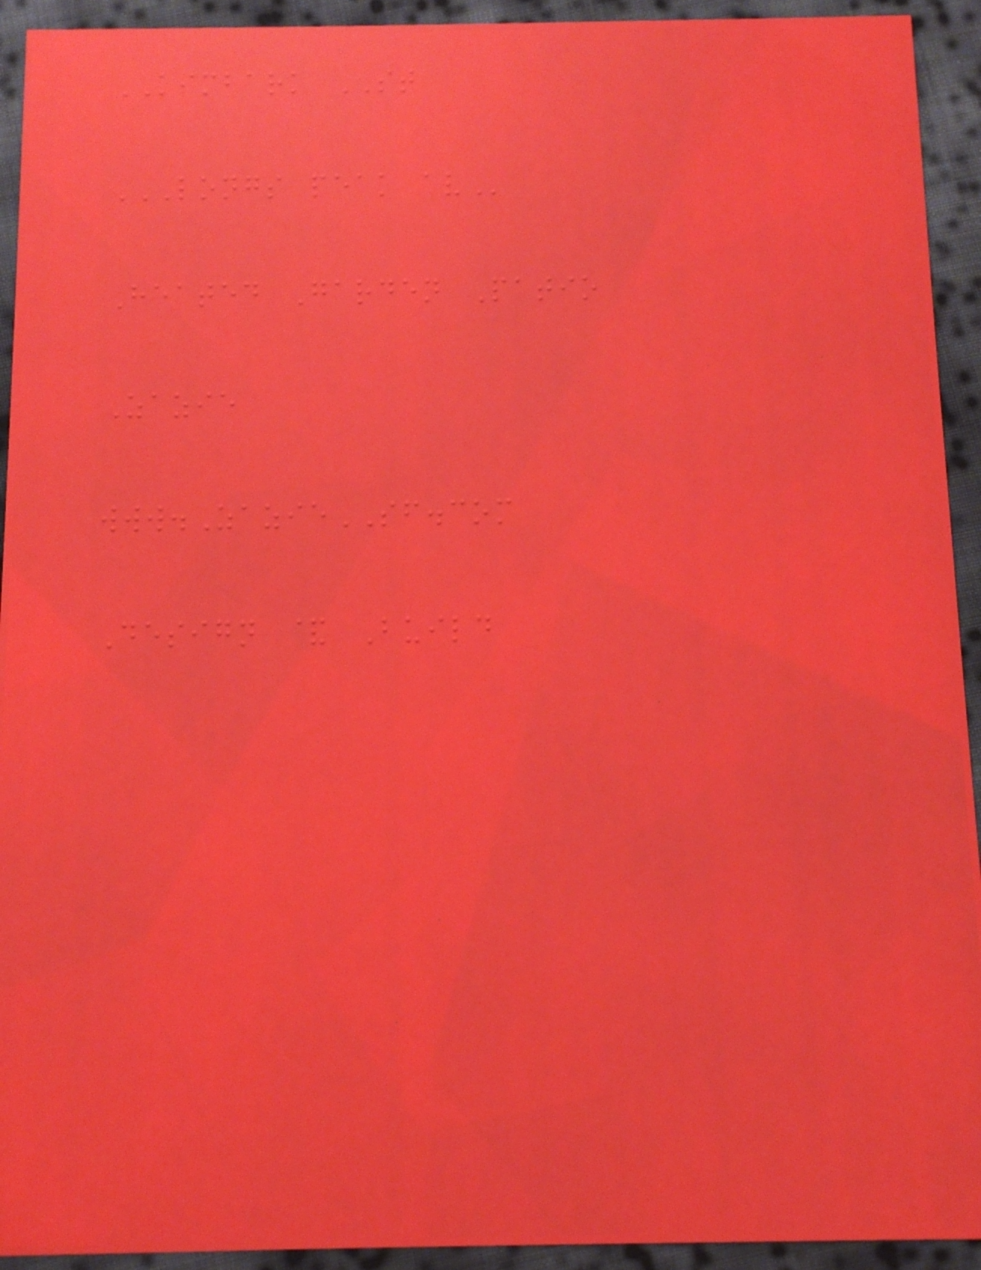KIMBARK ST
LONGS PEAK AV
Heated Garden Patio
Zazie
www.ZazieSF.com
Design & Build
